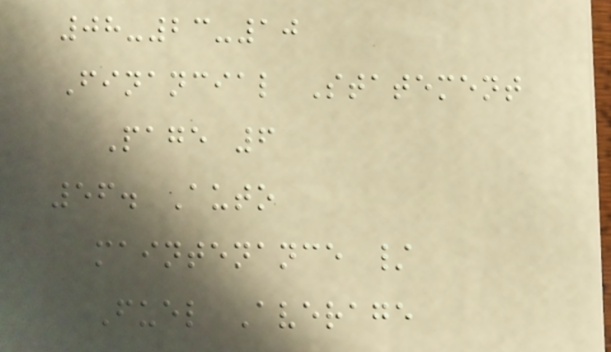08-23-10
Financial Statement
Page 6
56. Auto
maintenance /
Fuel Average
